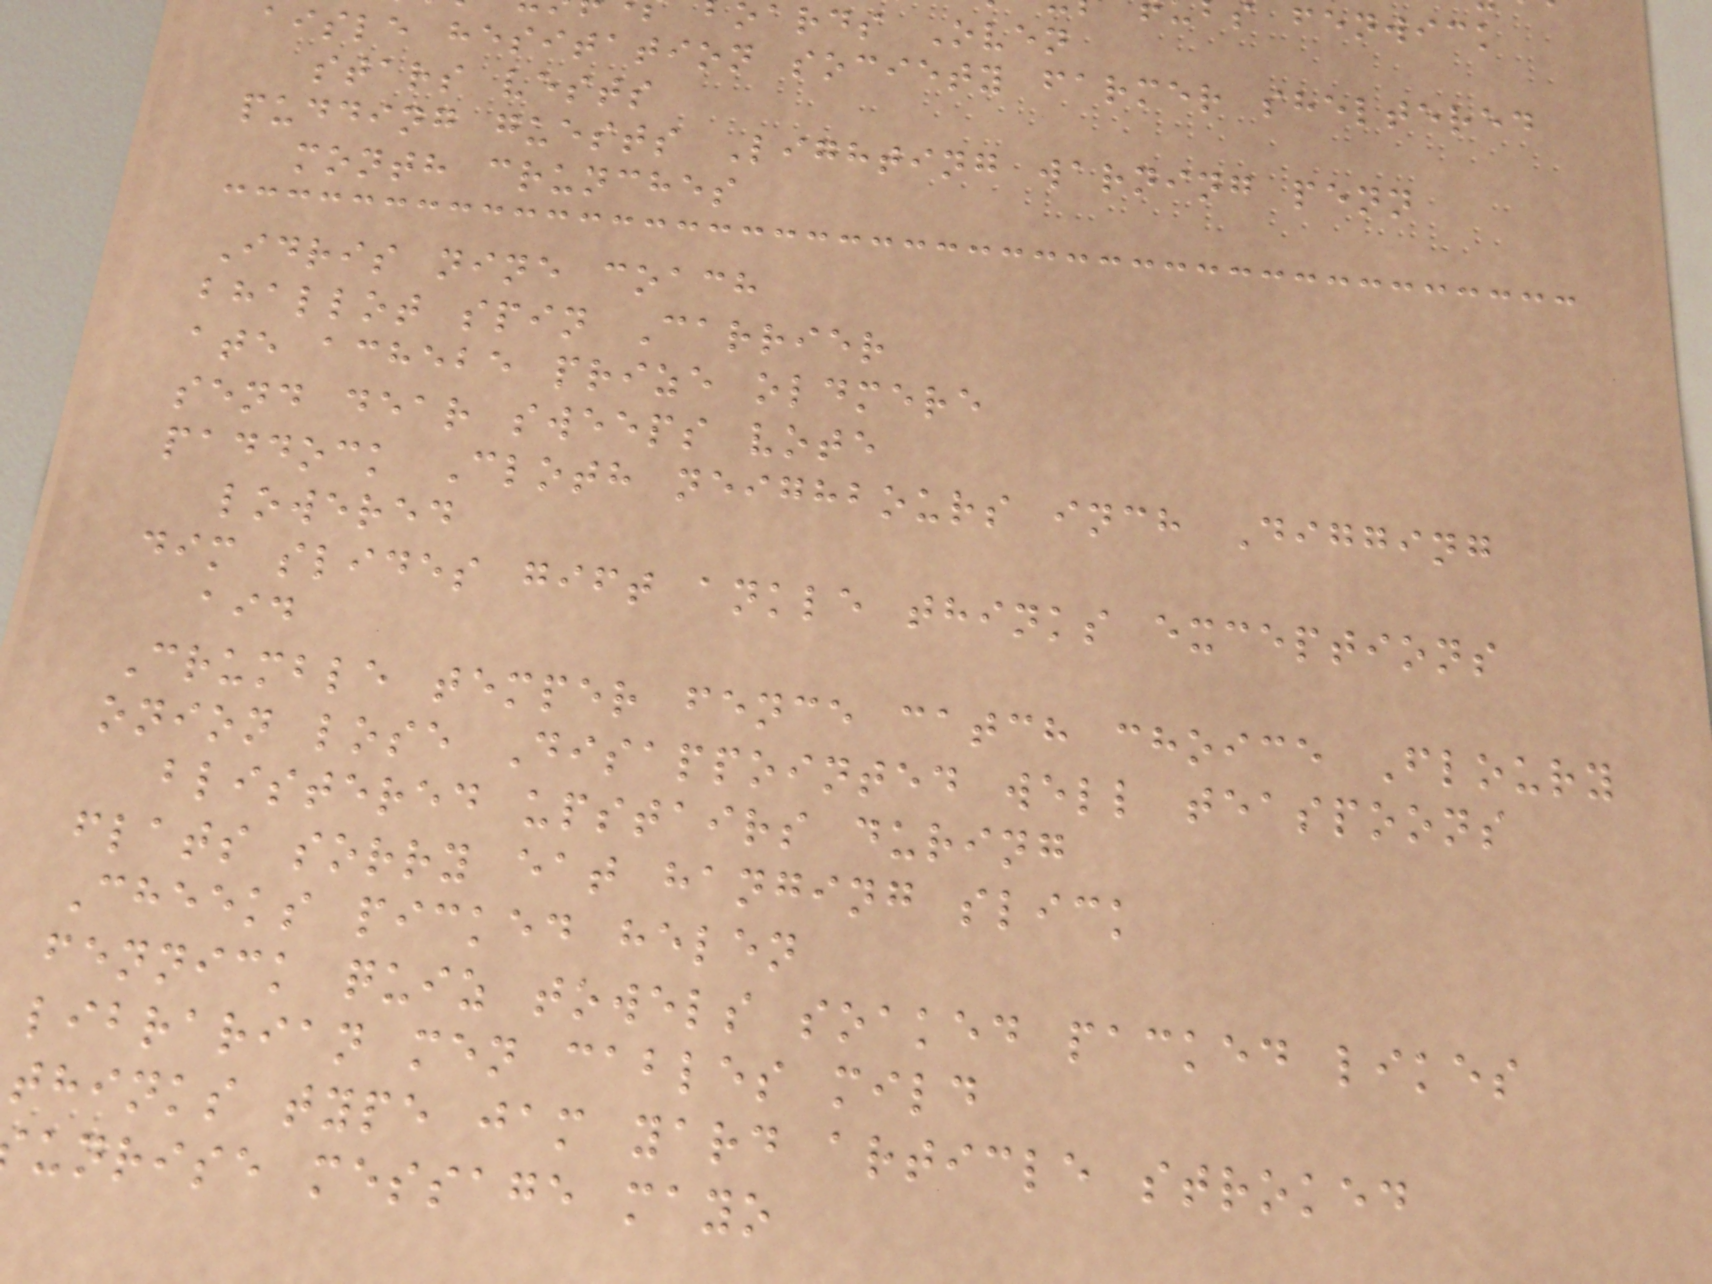ards Oven
aisle hesitation society farmer sheltered
stars vests
pudding guests Lighting warning penn
month crunches
Idris nine coach
bhallot spin Carrier
ate achebe prize oldmere
send dear sweeps vote
paddock Cloth neighbours inch Digging
lowered
dim slides gift ankle thinks exceptions
aid
Crumble temper fence catch choice Floury
onion lose Disappointed well teaspoons
blistered upstairs during
flats sorry eat hanging slick
Cheeks picked helen
fennick quiz towels soaked packed likes
librarian men cables mild
thinks type jam yard article stroked
unrise message mayo
